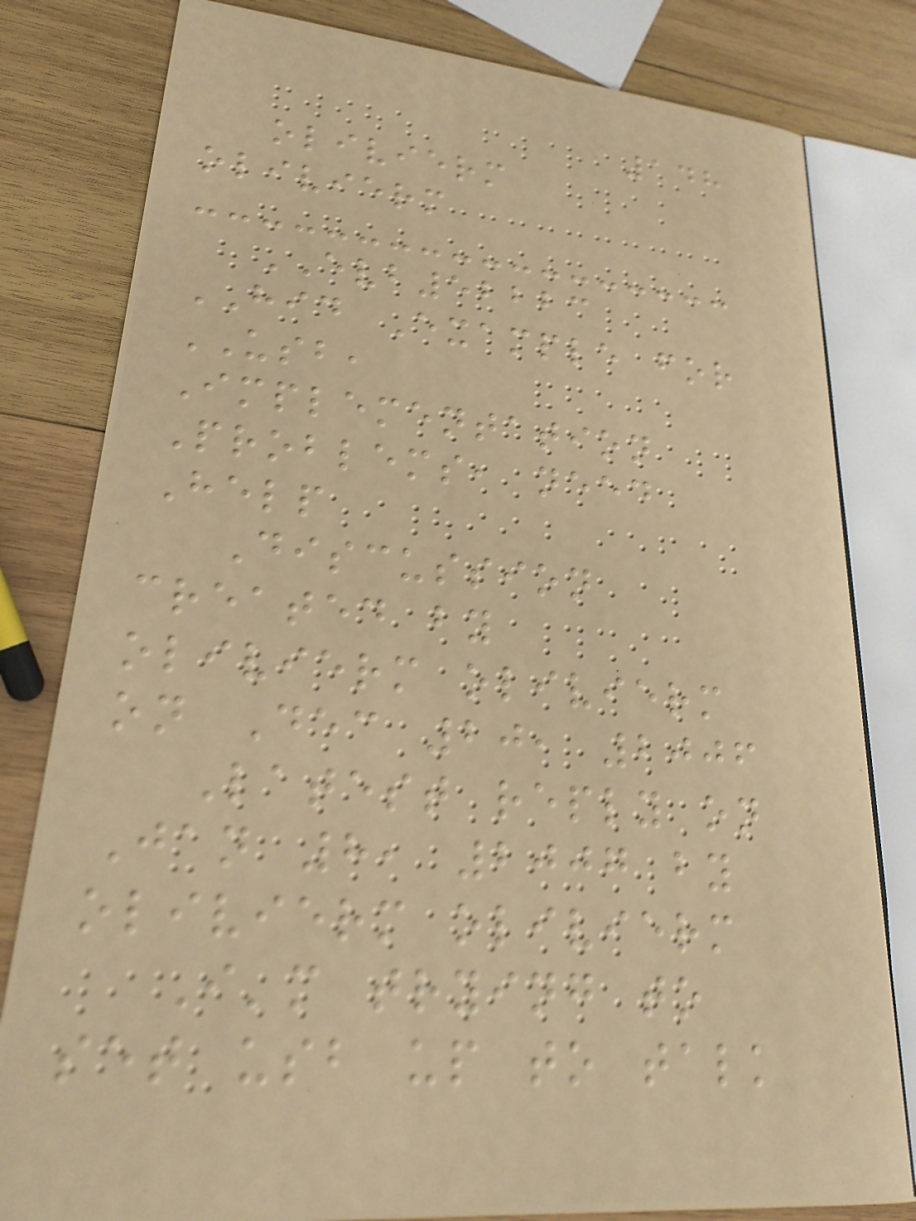148
olivierm
olivierm
EVB52223
HID Example for
USB,
Implementation
Problems, need
Help
Discussion
created by
olivierm olivierm
on Dec 20, 2006
Latest reply on
Jan 8, 2007 by
olivierm olivierm
I'm trying to
set usb up to talk
